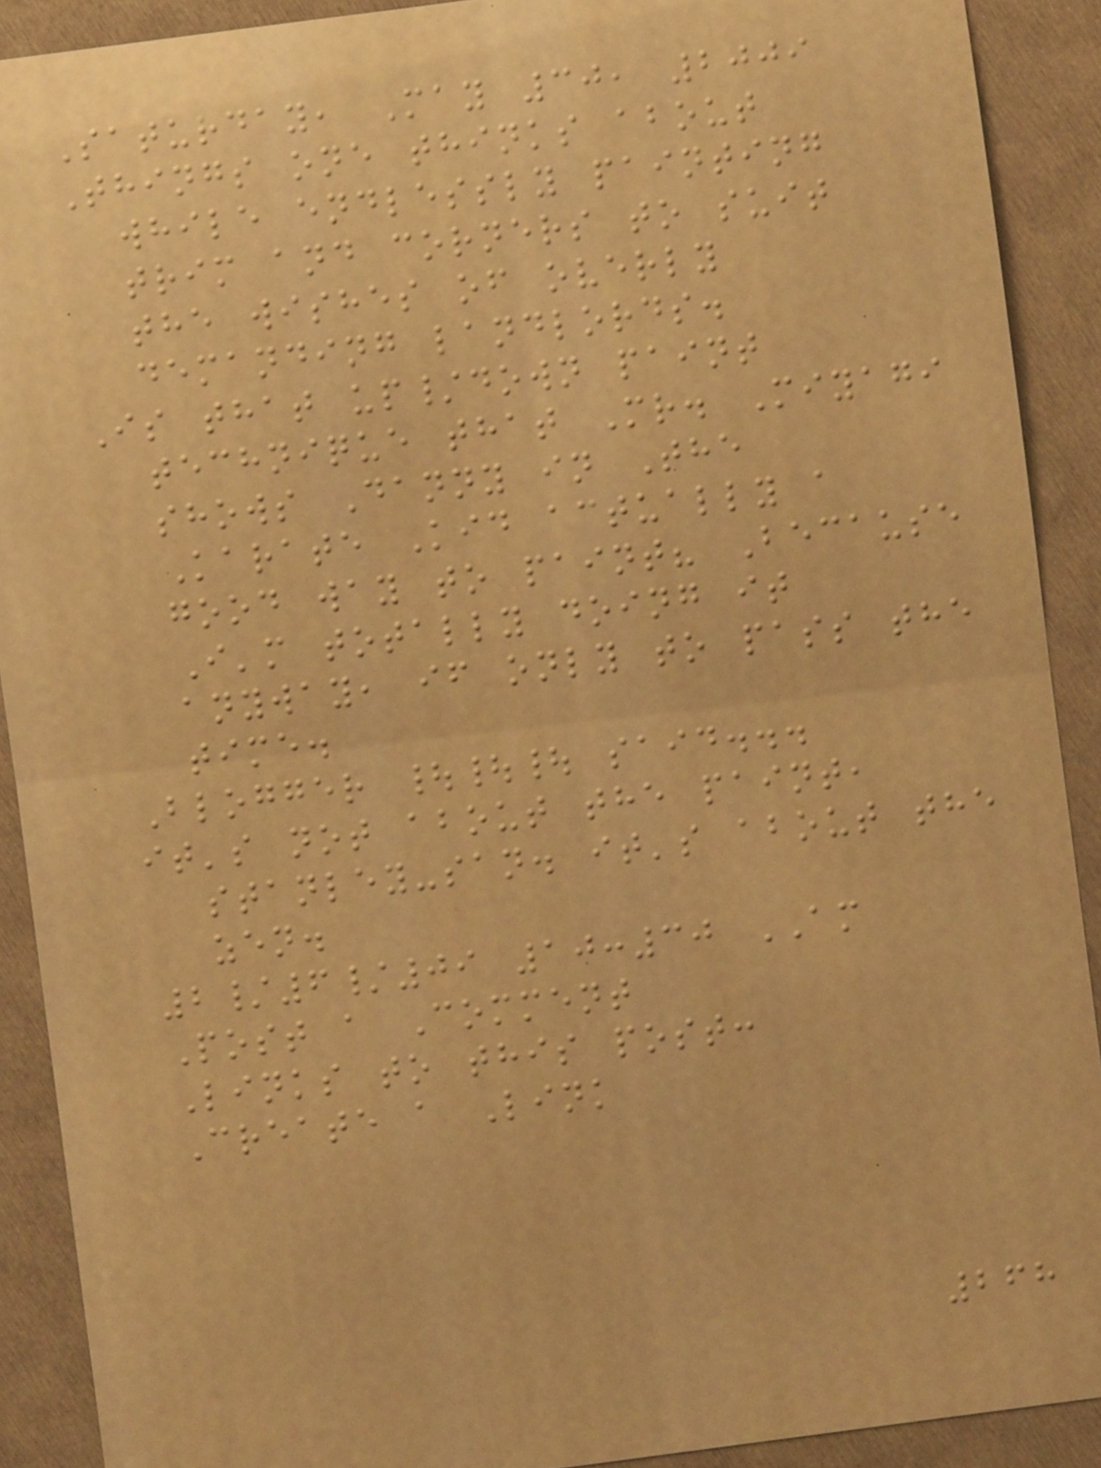Saturday, May 30, 2009
Things one thinks about
while endlessly painting
trim and corners to suit
the wishes of overly
demanding landlords.
Is that up/down paint
technique that Mr. Miyagi
shows Danny in The
Karate Kid actually a
good way to paint? Because
I'm totally doing it
anyway, if only to pass the
time.
Blogger ||| said...
it's not about the paint,
stanley-san. it's about the
zen.
2/6/09 10:30 AM
Post a Comment
Links to this post:
Create a Link
268
